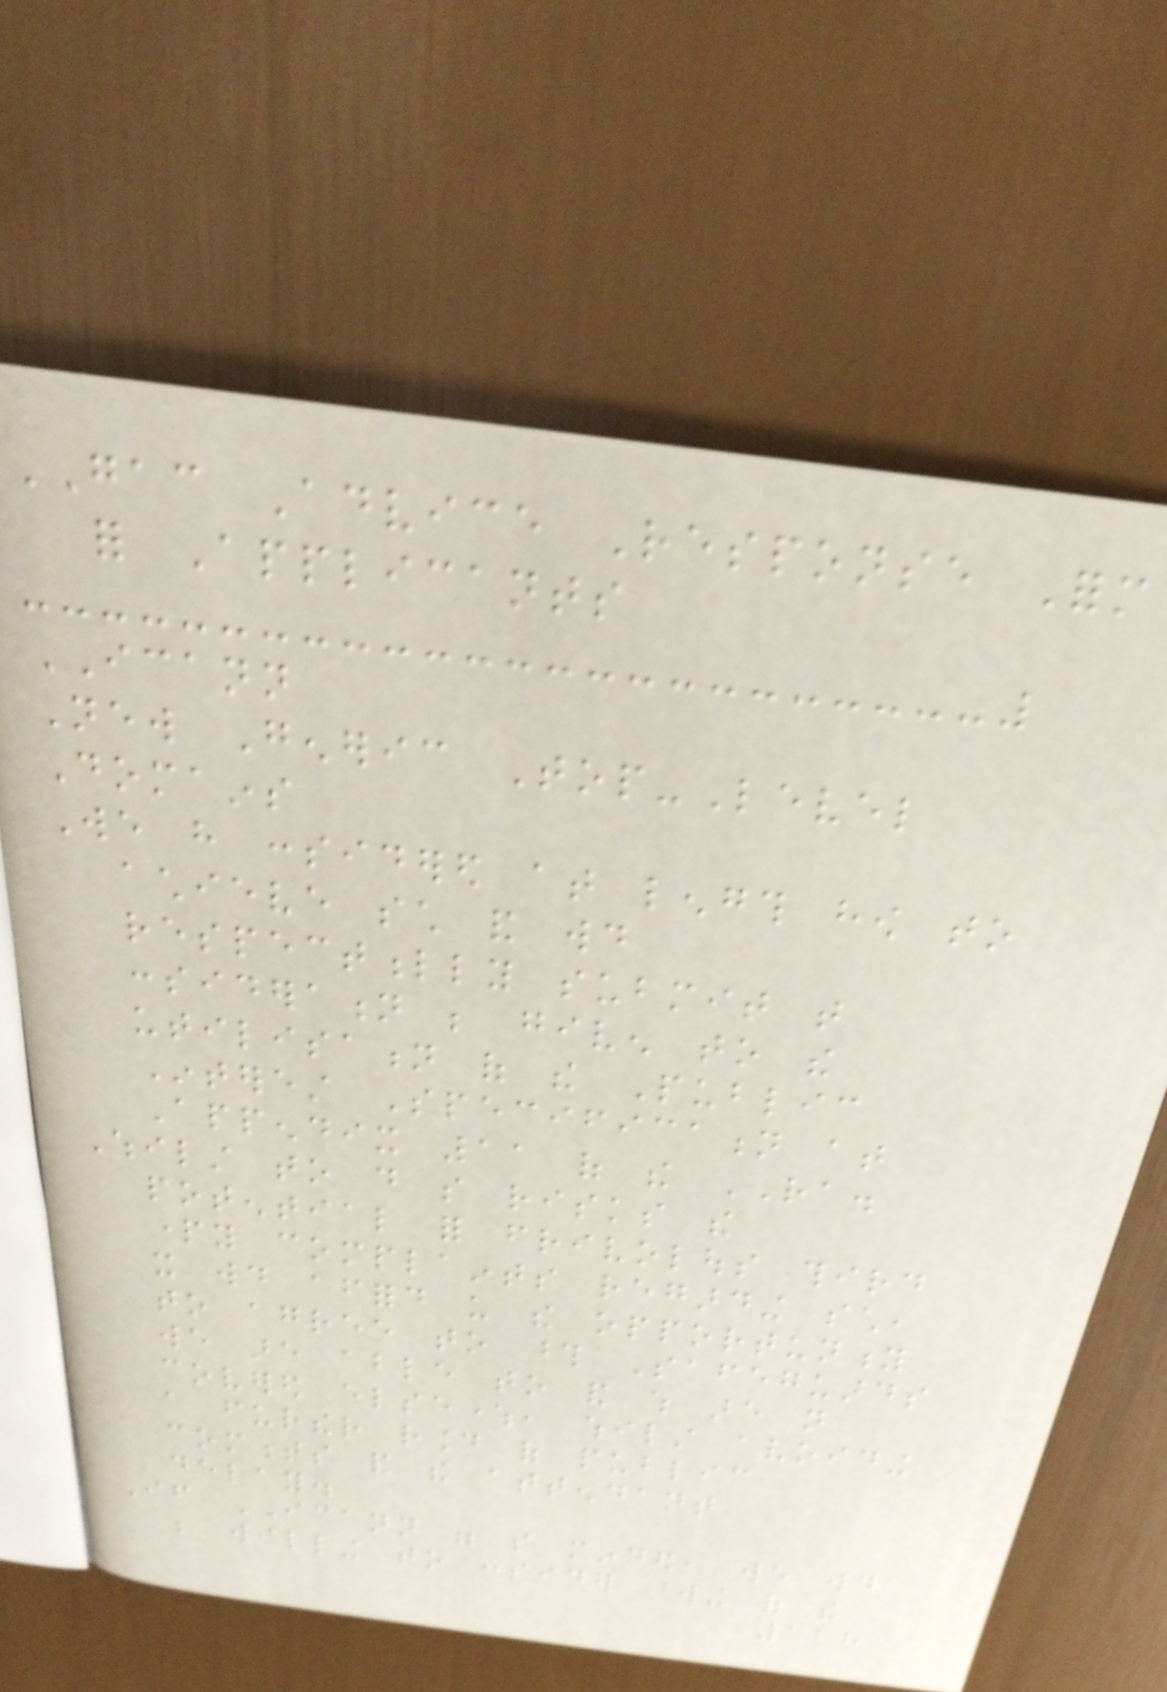GAC Advice Response Form
for Applicants
ICANN
New Generic Top-Level
Domains
We have considered at length how to
achieve such and would
respectfully submit that
consideration be given to the
utilisation of the Public
Interest Specification at
Appendix 11 of the RA.
Whilst to do so risks the
potential for frivolous third
party complaints regarding such,
it would afford us the opportunity
to agree to those Safeguards
we are able to and which are not
covered elsewhere, whilst avoiding
a further round of public
comments and the attendant
delay.
If ICANN were so minded, we would
be willing to consider wording of the
128
